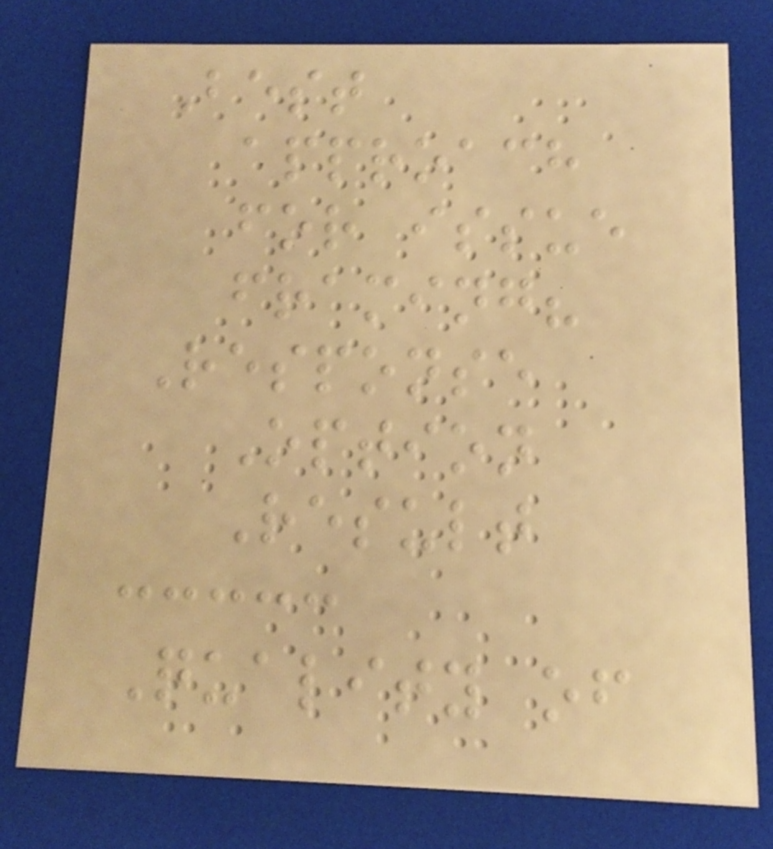Best
approach
for issue
framing?
Response
Option
Result
Quality of
